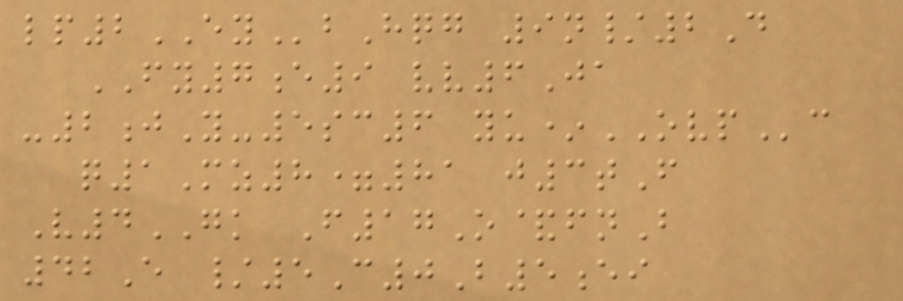lp2EYbHqg 9n/2D
FY7e9 vv6Ja
-2jY-5sc6 yu*OVPc
q1Mz8=81 j3tF
V4GK F17O&fnB
42E /5C0B5ei
